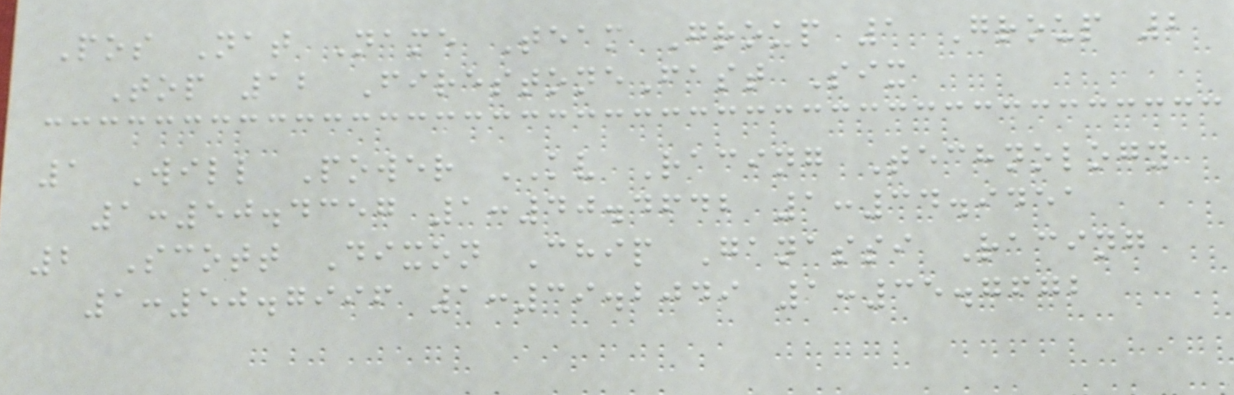Pos Nat Name Team Group 1 Group 2
Top 12 FirestoneFast Six
1 Will Power KV Racing Technology
1:50.4357 1:40.4642 1:34.9451
2 Scott Dixon Chip Ganassi Racing
1:50.7996 1:39.2049 1:35.7672
